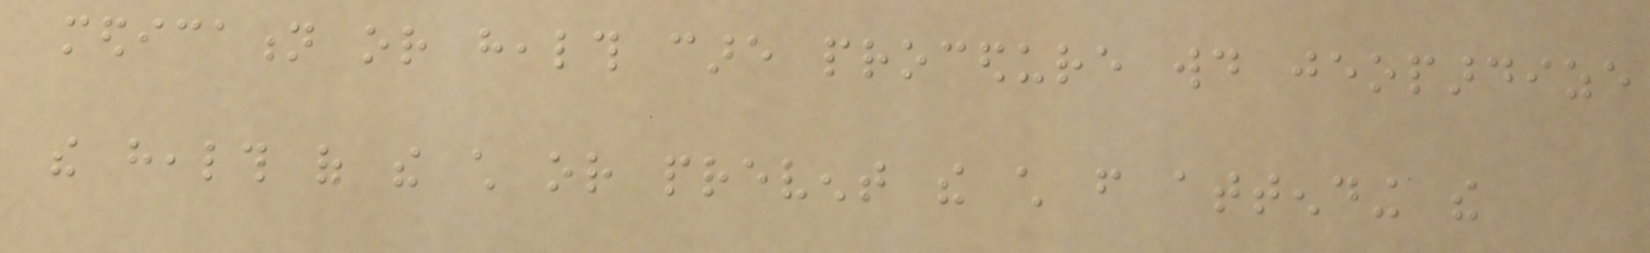medication or health care procedure would jeopardize
the health of the child or prevent the child from attending the
